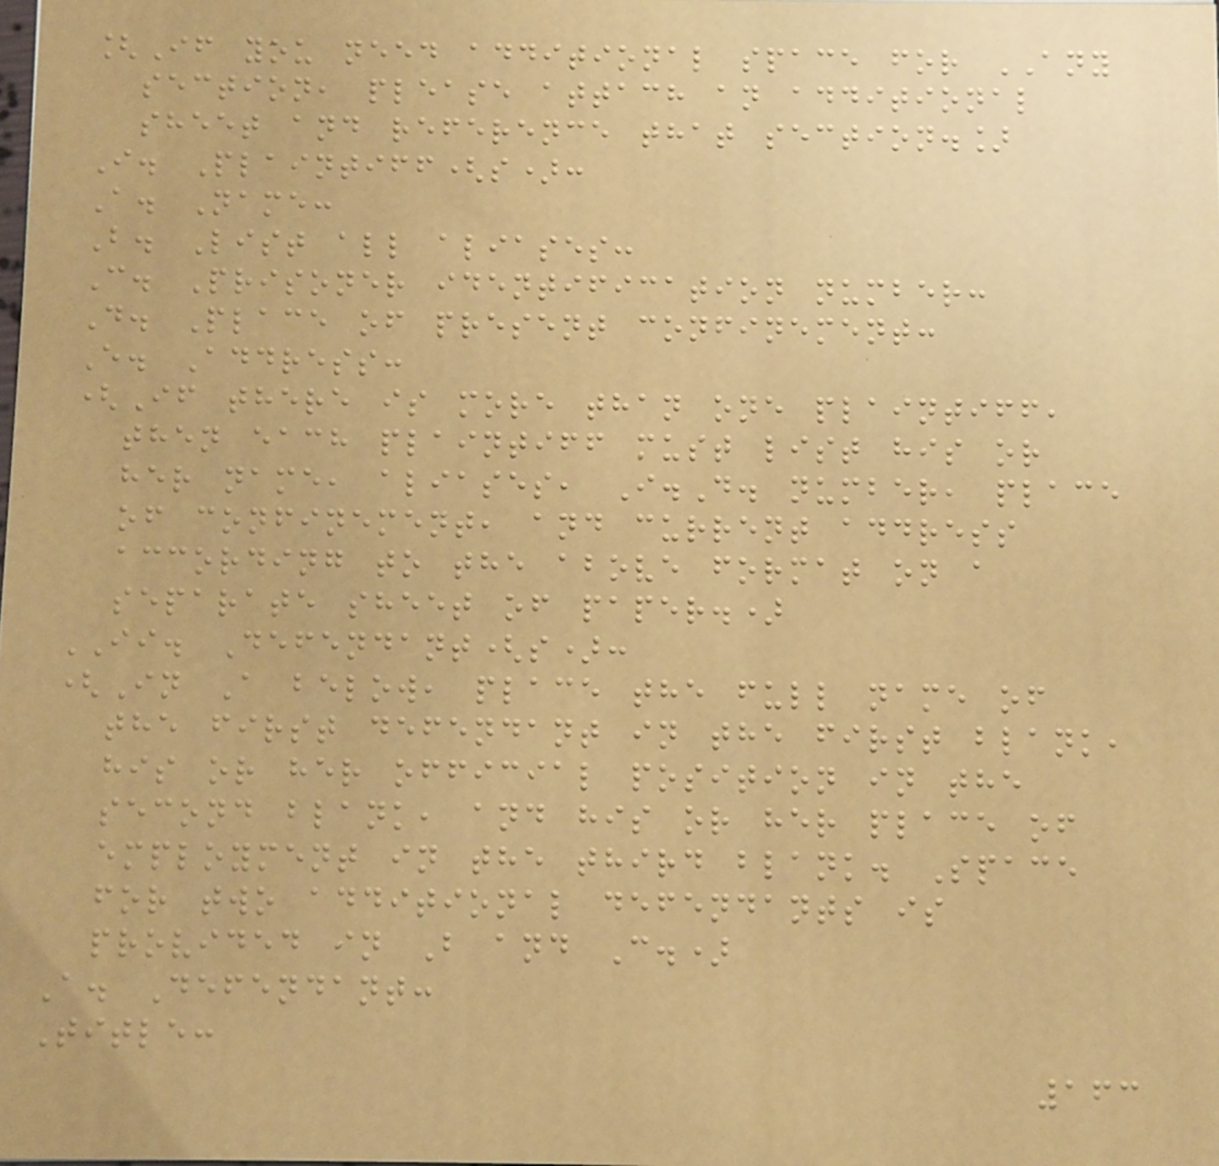[If you need additional space for ANY
section, please attach an additional
sheet and reference that section.]
I. Plaintiff(s):
A. Name:
B. List all aliases:
C. Prisoner identification number:
D. Place of present confinement:
E. Address:
(If there is more than one plaintiff,
then each plaintiff must list his or
her name, aliases, I.D. number, place
of confinement, and current address
according to the above format on a
separate sheet of paper.)
II. Defendant(s):
(In A below, place the full name of
the first defendant in the first blank,
his or her official position in the
second blank, and his or her place of
employment in the third blank. Space
for two additional defendants is
provided in B and C.)
A. Defendant:
Title:
163
